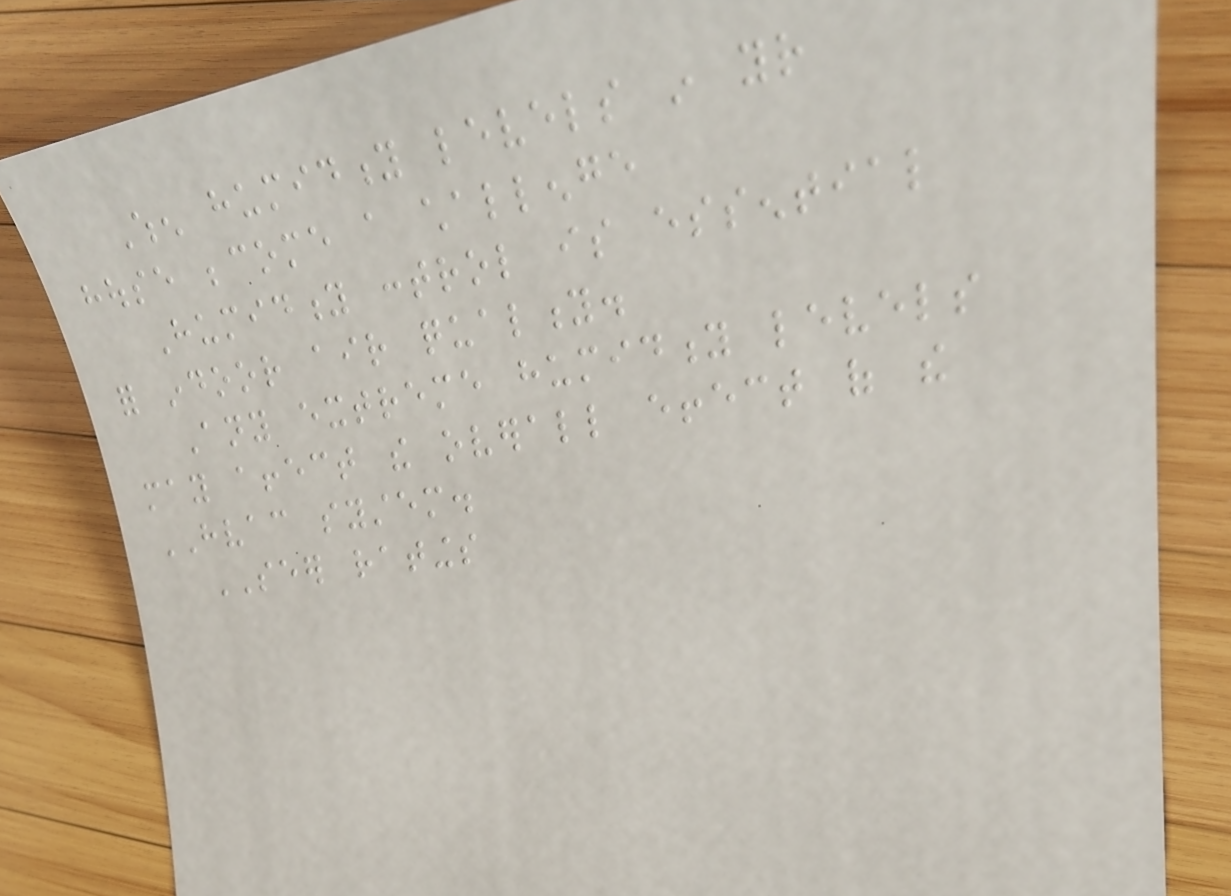When humidity levels in your
house become a challenge
Humidity control is essential
for indoor air quality.
Any extreme humidity levels
may affect the overall effect of the
HVAC system.
SEER ratings
